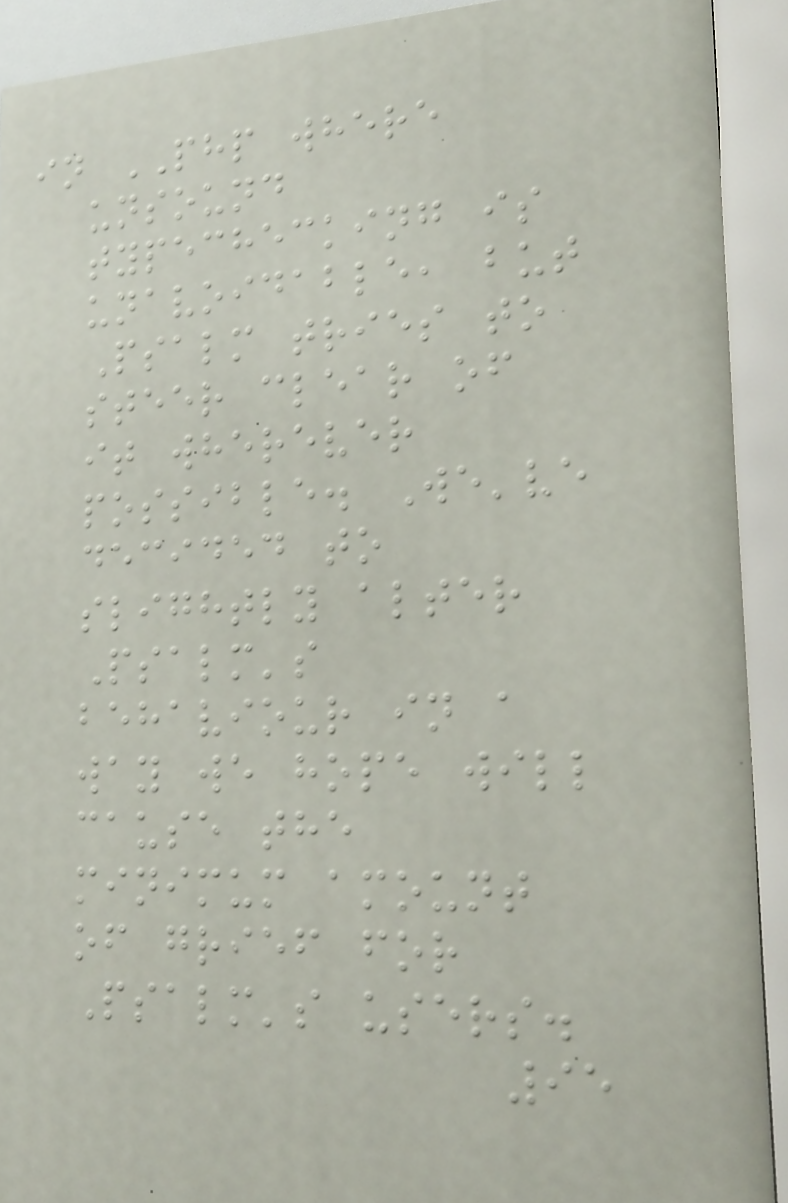in PHP where
unsound
typechecking is
unavoidable, but
Psalm tries to
steer clear of
it wherever
possible. We've
decided to
slightly alter
Psalm's
behaviour in a
way we hope will
cause the
minimum amount
of grief for
Psalm's users.
95
